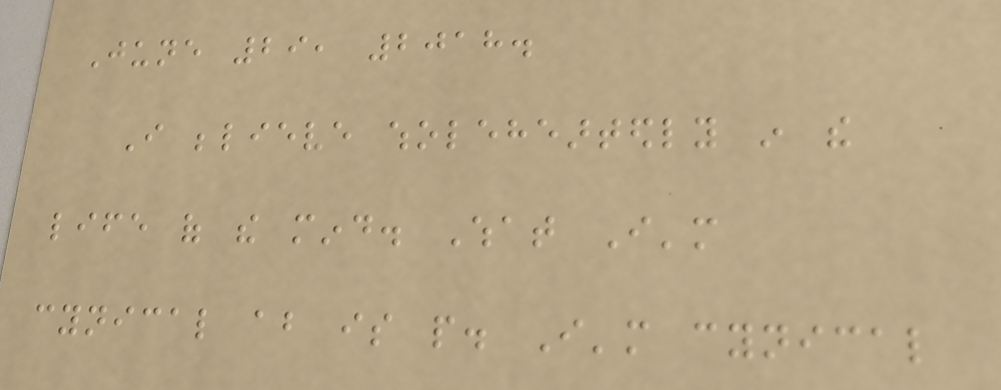June 29, 2018.
I believe wholeheartedly in the
life of the mind. What I'm
cynical about is people. I'm cynical
